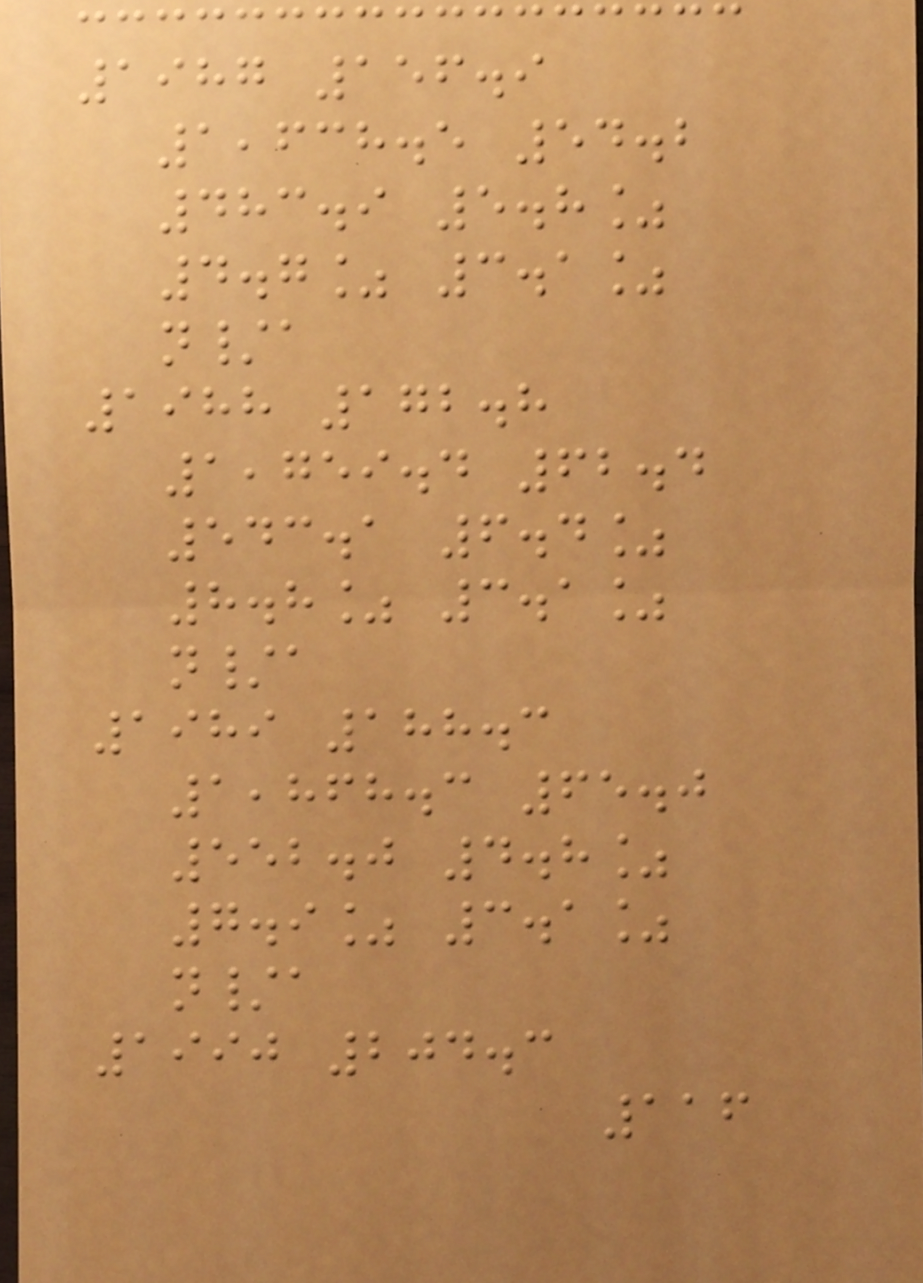1987 156.9
1,638.5 54.2
483.9 5.8%
4.7% 3.1%
n/a
1988 172.8
1,759.4 62.4
543.1 6.4%
8.8% 3.1%
n/a
1989 188.3
1,868.3 65.0
552.0 4.8%
7.9% 3.1%
n/a
1990 204.3
116
